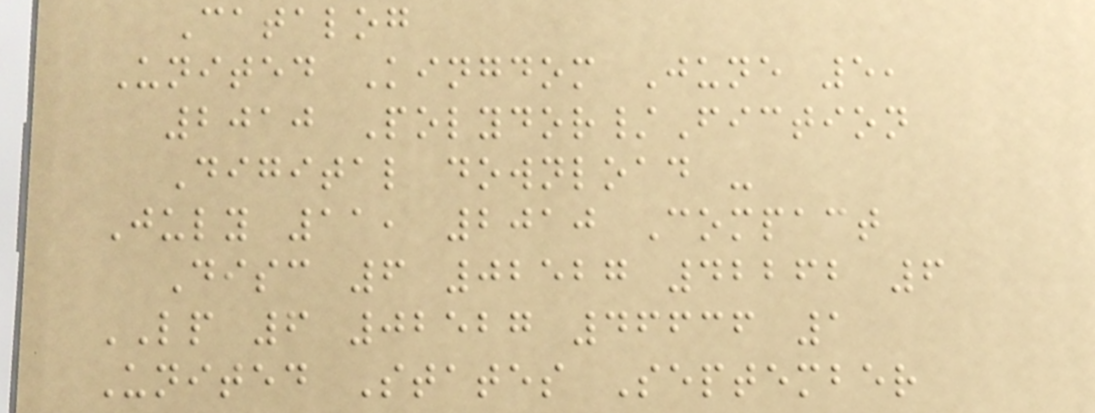Catalog
United Kingdom June 5,
2010 Polydor/Fiction
Digital download -
July 11, 2010 Compact
Disc 6 02527 42262 6
LP 6 02527 46636 1
United States September
